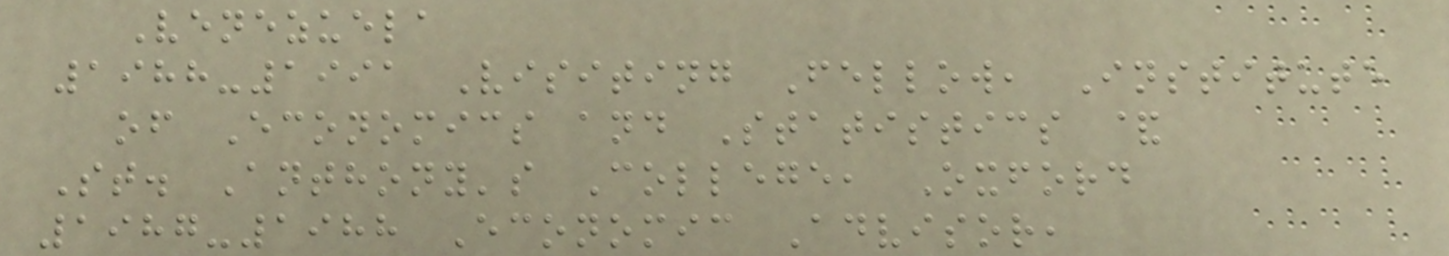Venezuela
1988-1991 Visiting Fellow, Institute
of Economics and Statistics &
St. Anthony's College, Oxford
1987-1988 Economic Advisor,
